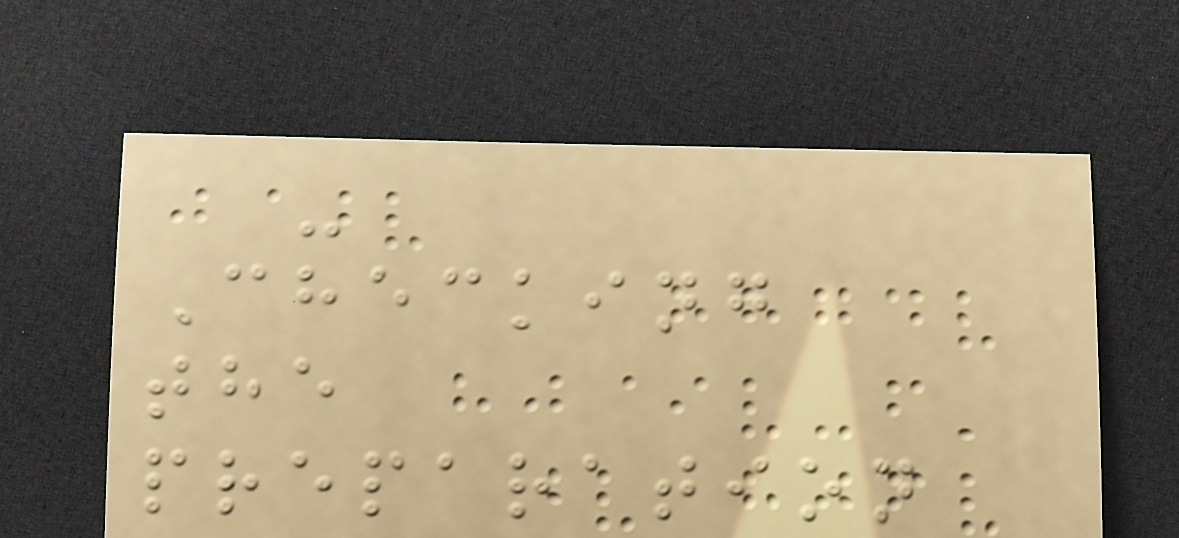-
Checking
the
preparation
